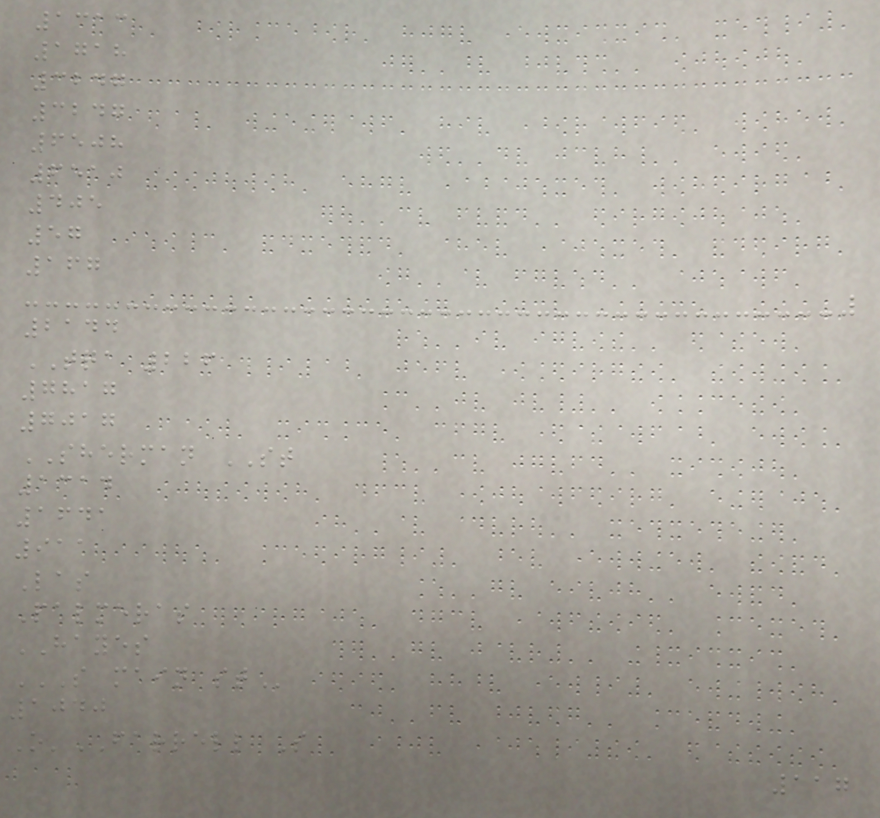1313
1718
3247
3247
6508
6510
405
57
167
2144
TQA 226
7817
7017
SHERMAN ST
1314
1641
911
Las
Palmeras
HAYES
S MAIN ST
1040
O'FARRELL S
117
